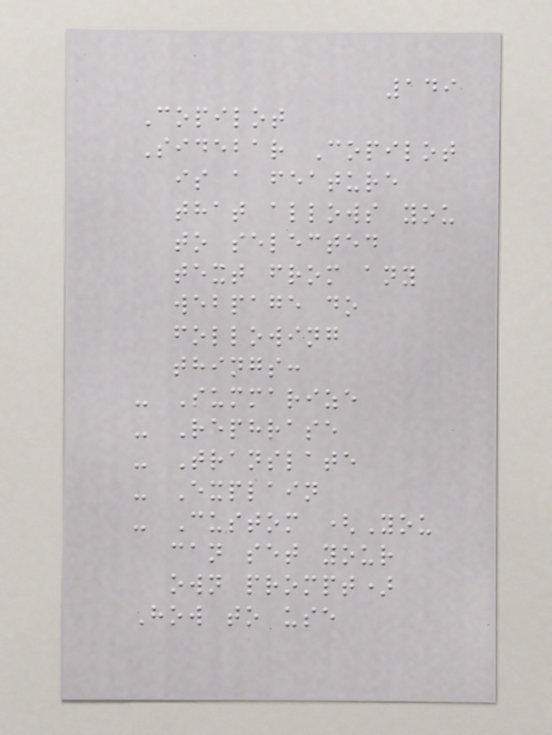149
Copilot
Sidebar Copilot
is a feature
that allows you
to selected
text from any
webpage do
following
things:
- Summarize
- Rephrase
- Translate
- Explain
- Custom (You
can set your
own prompt)
How to use
